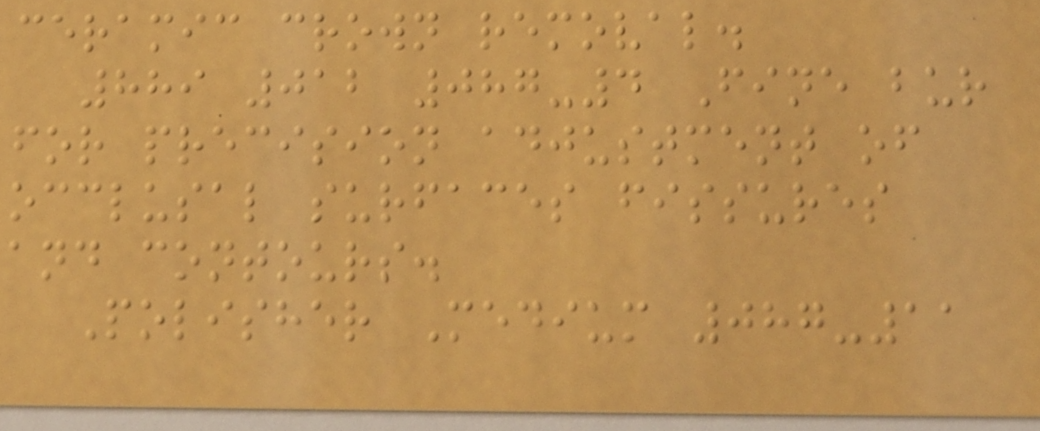ceramic crown removal.
889 012 087-4 Fine bur
for precision adjustment of
occlusal surfaces fissures
and contours.
Polisher Medium 087-11
